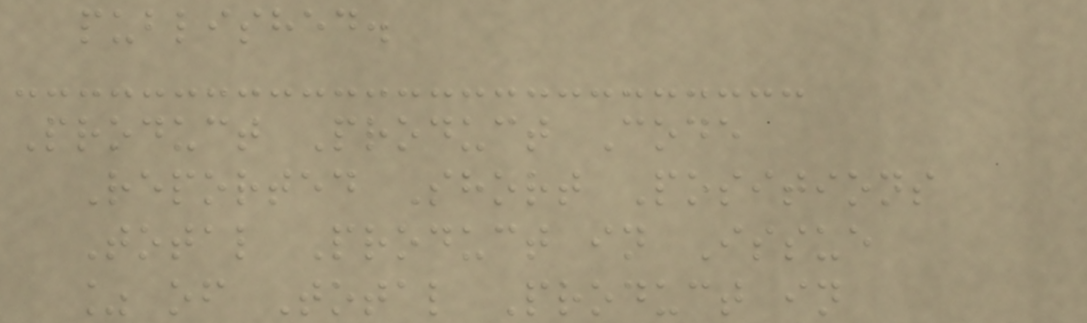published.
Product Product Code
Reported Short Positions
Total Product in Issue
% of Total Product in
